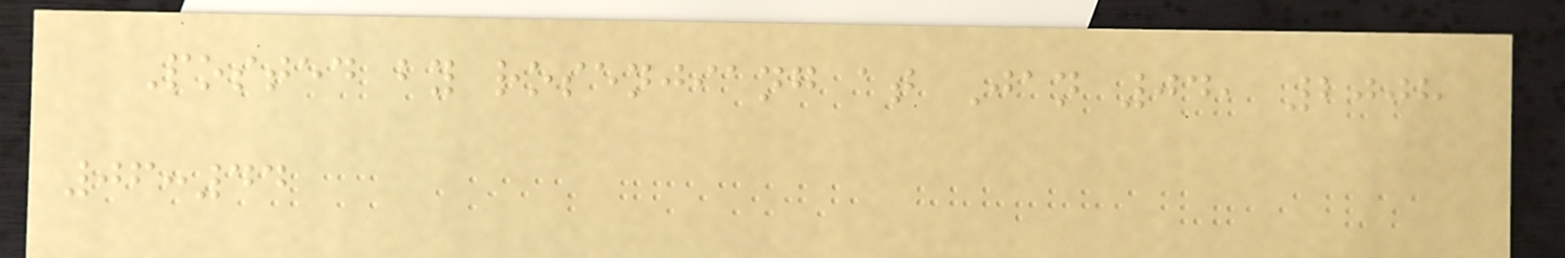Posted by rosenjiang at Jan 04, 2008
06:44
